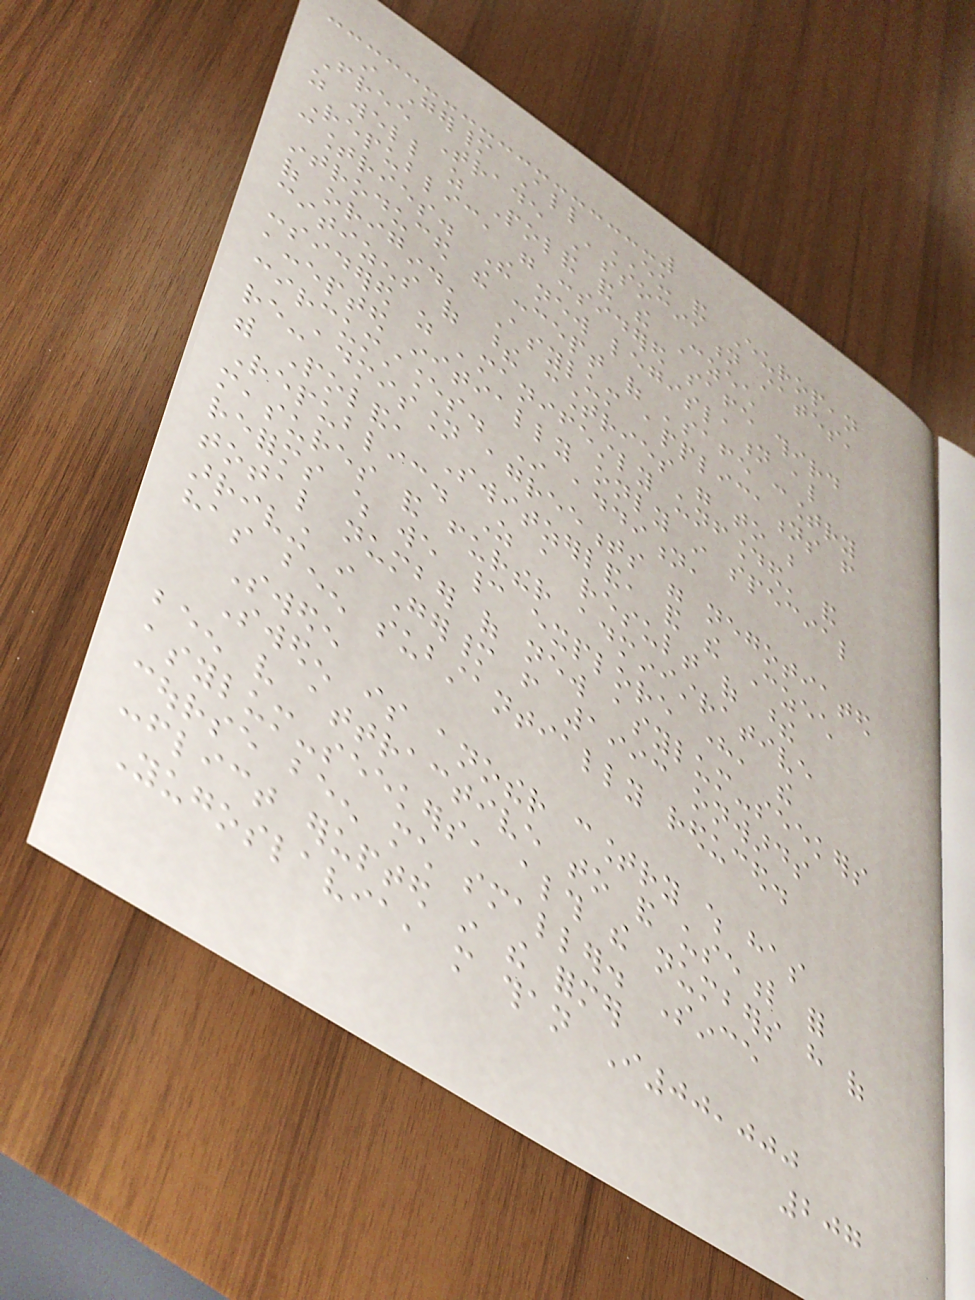in Germany All EU and European
Free Trade Association states,
as well as Poland and the Czech
Republic, were considered safe third
countries. The new legislation also
introduced the concept of 'safe country
of origin.' Asylum applications from
citizens of these countries were to be
considered as 'manifestly unfounded' and
accepted initially only in special
circumstances. In addition,
re-admission agreements were negotiated
with Poland, Switzerland, and the Czech
Republic. As a result of these
measures and further administrative
reforms which we cannot explore here, the
total number of new asylum-seekers
arriving in Germany from 1993 onwards
has been substantially reduced.
Sweden
Sweden is another country which has
been very attractive to and useful for
asylum-seekers, although the numbers have of
course been much smaller. Since
conflict erupted in the former
Yugoslavia, more than I00,000
207
